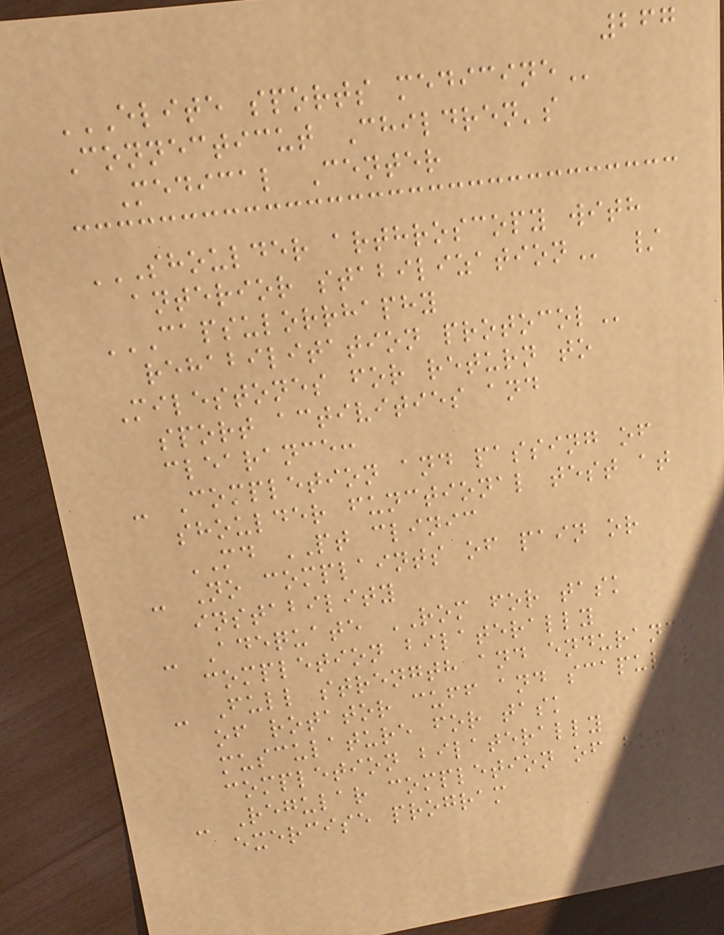267
ELITE SPORTS MEDICINE
Connecticut Children's
Medical Center
SHOULDER ARTHROSCOPY WITH
ANTERIOR STABILIZATION /
CAPSULORRHAPHY
REHABILITATION PROTOCOL
Milestones for return to
sport activities and
clearance:
- Completion and passing of
shoulder functional test at
MD PT clinic
- No complaints of pain or
instability
- Adequate ROM for task
completion bilaterally
- Full strength and endurance
of rotator cuff and scapular
musculature for task
completion bilaterally
- Regular completion of home
exercise program
